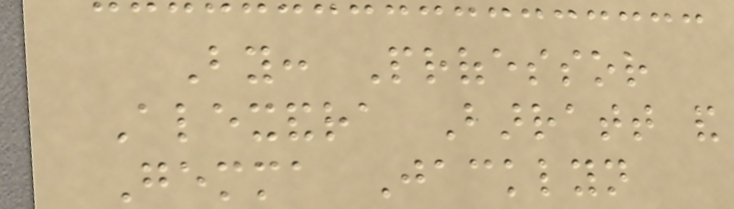By: Professor
Alexandra Barratt and
Gemma Jacklyn
